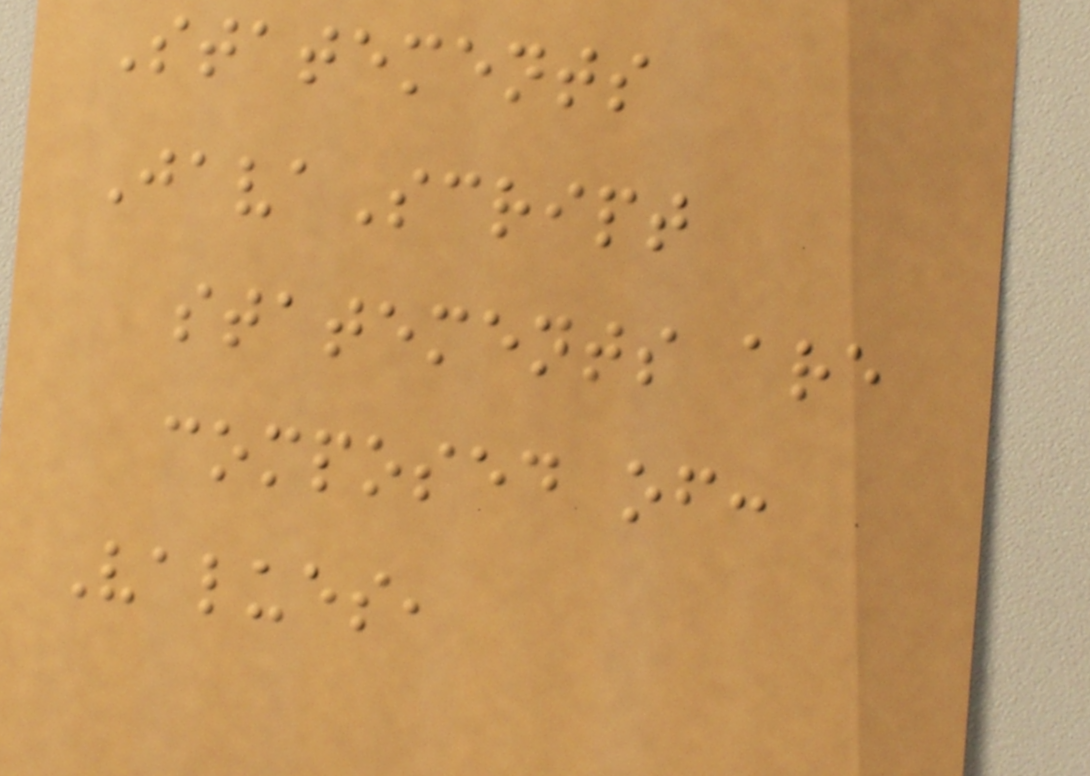Statements
JavaScript
statements are
composed of:
Values,
